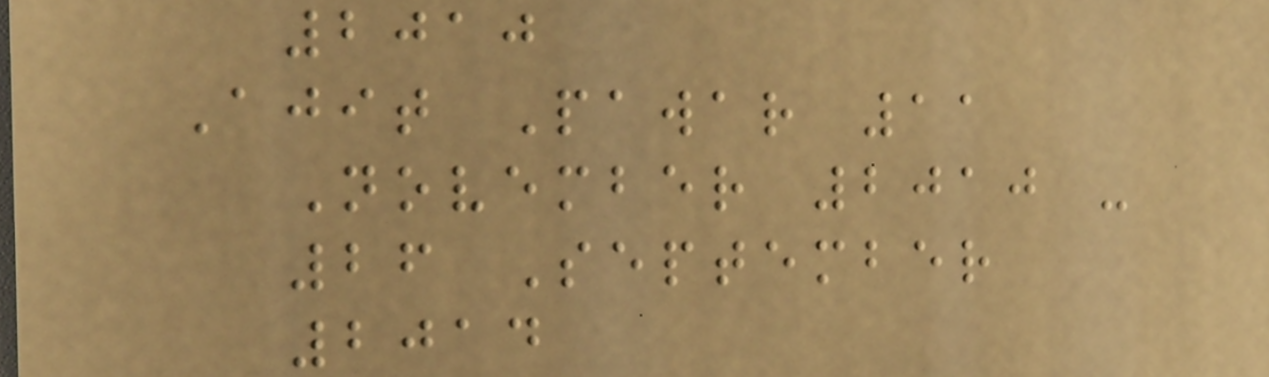2010
Ajit Pawar 11
November 2010 -
26 September
2014
